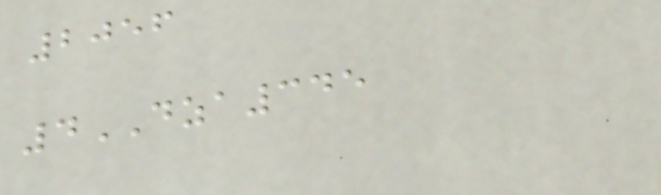2056
4DZA345
